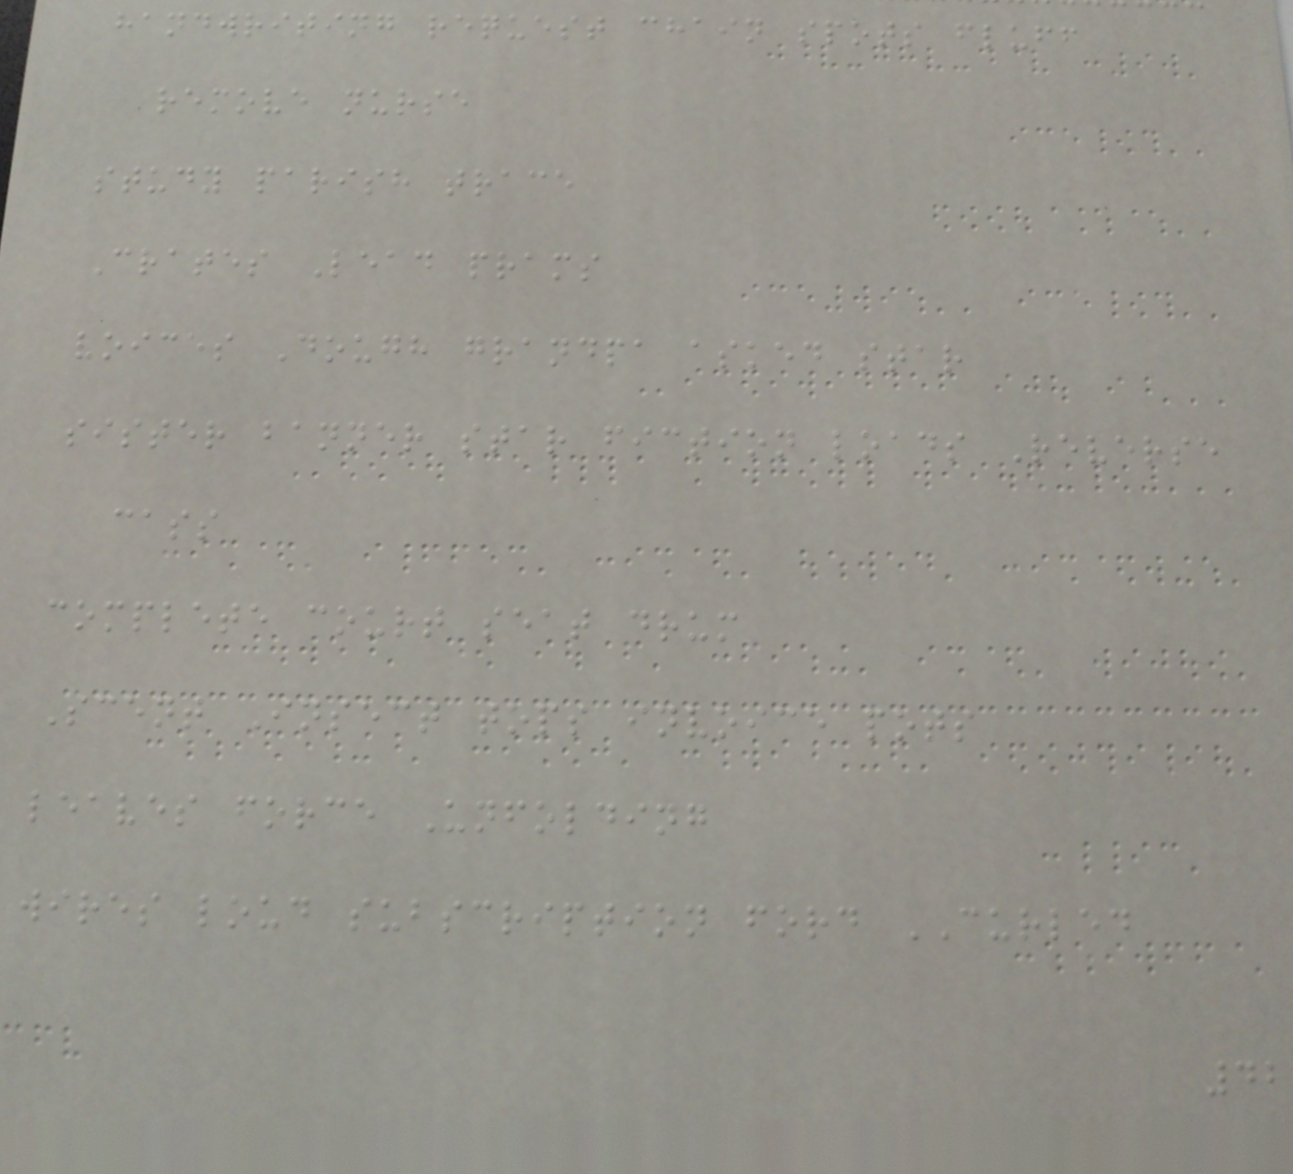handwriting request chain spots fluff
remove nurse
study parish trace
Crates Lead prams
voices Dough grandpa asked star
sister banner star fiction loads Reverse
cass
complete court seat drum
Scent Insect tops invoice pots
leaves force Unfolding
wires loud subscription ford CURLED
42
